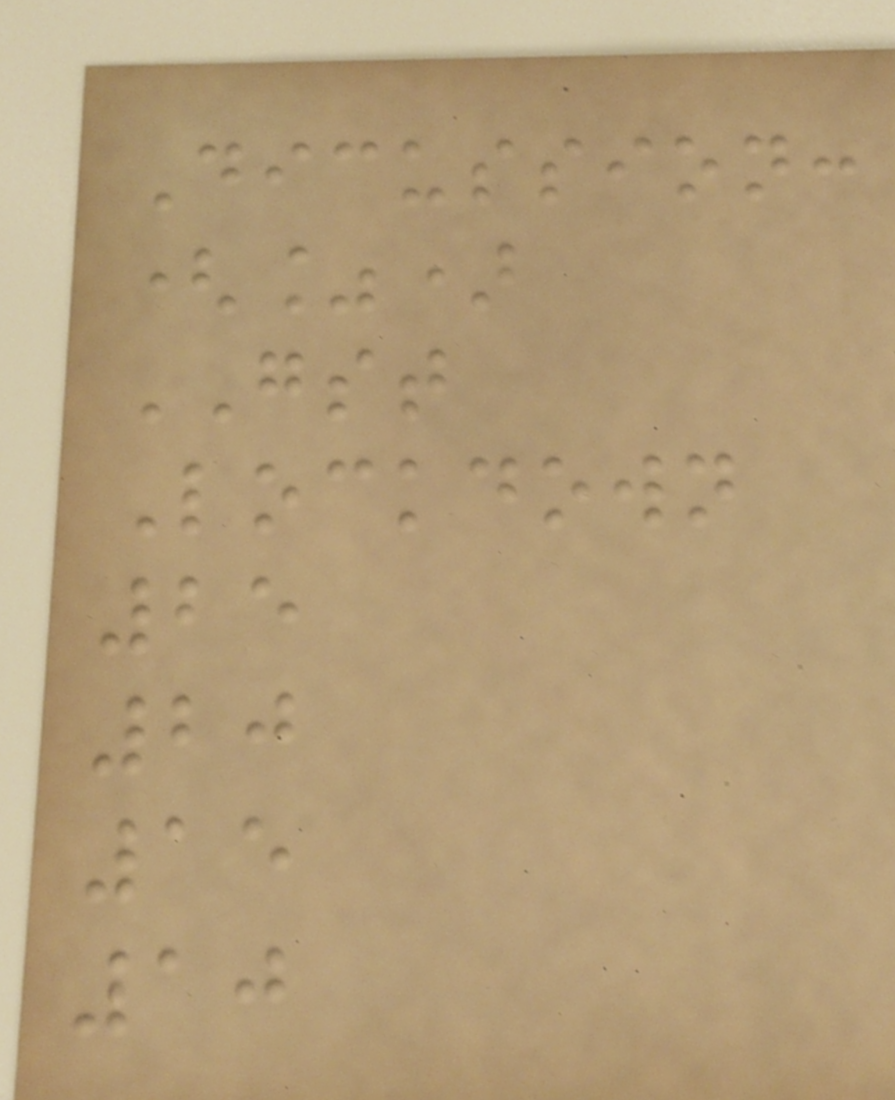Dicussion:
(%)
GST
Lockdown
25
20
15
10
